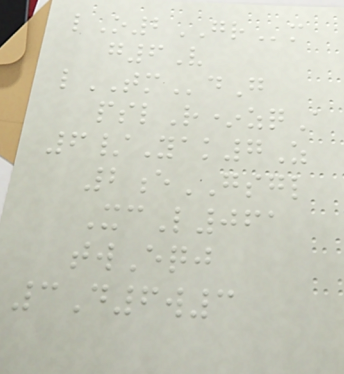lO2GRm
g6V
lTMdG
pslR*zqA
6/Yak7Z
2eGSGL
XcL061
twEqj
3D6w3
